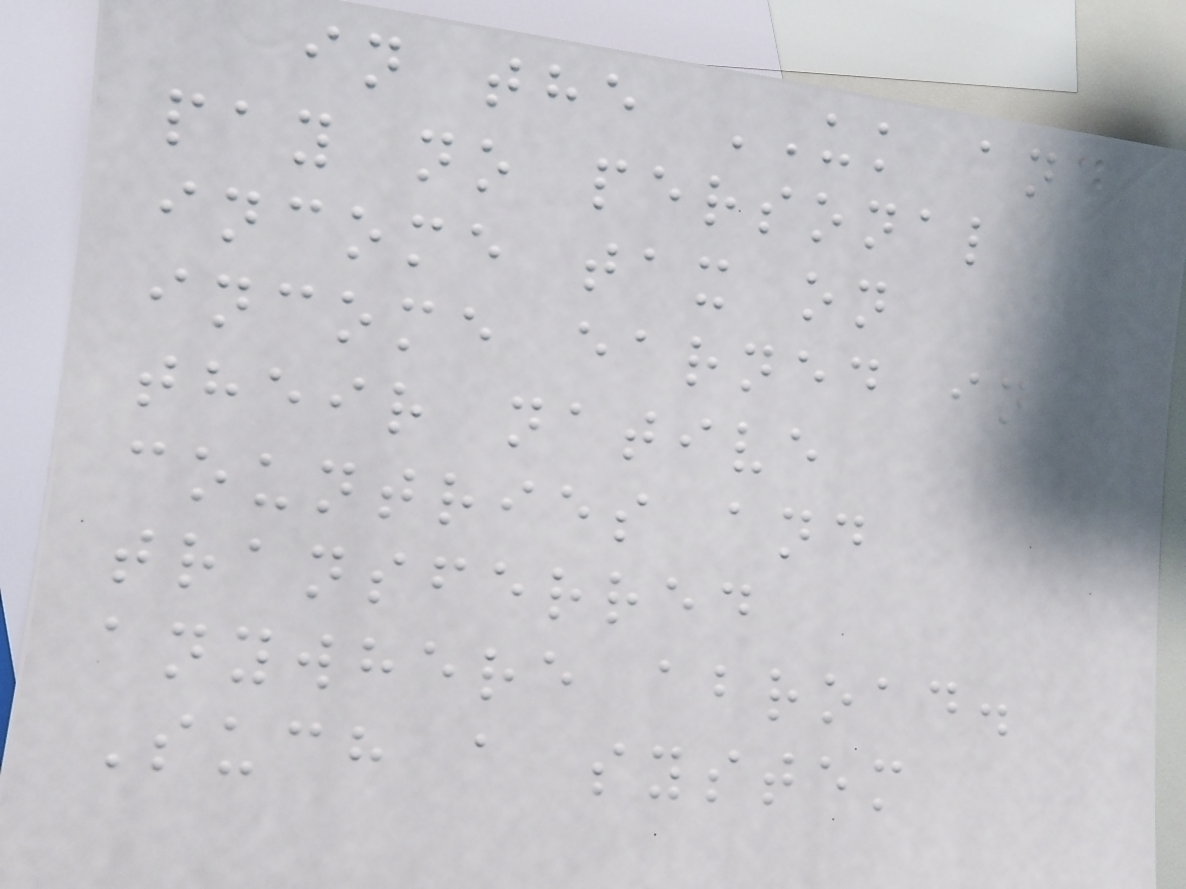in the UK and
pay no personal
income tax on
income earned in
their native
countries and
transferred
anywhere abroad.
Such a system
